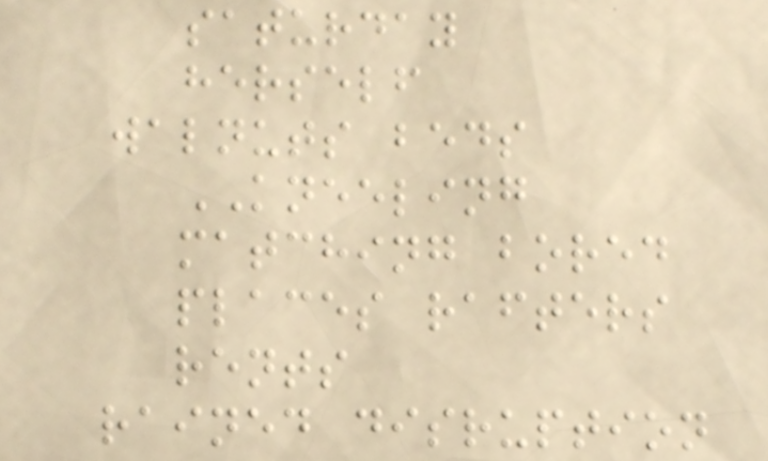saturday
herself
walnuts beds
KNEELING
matching bored
places rafters
rents
rained disruption
